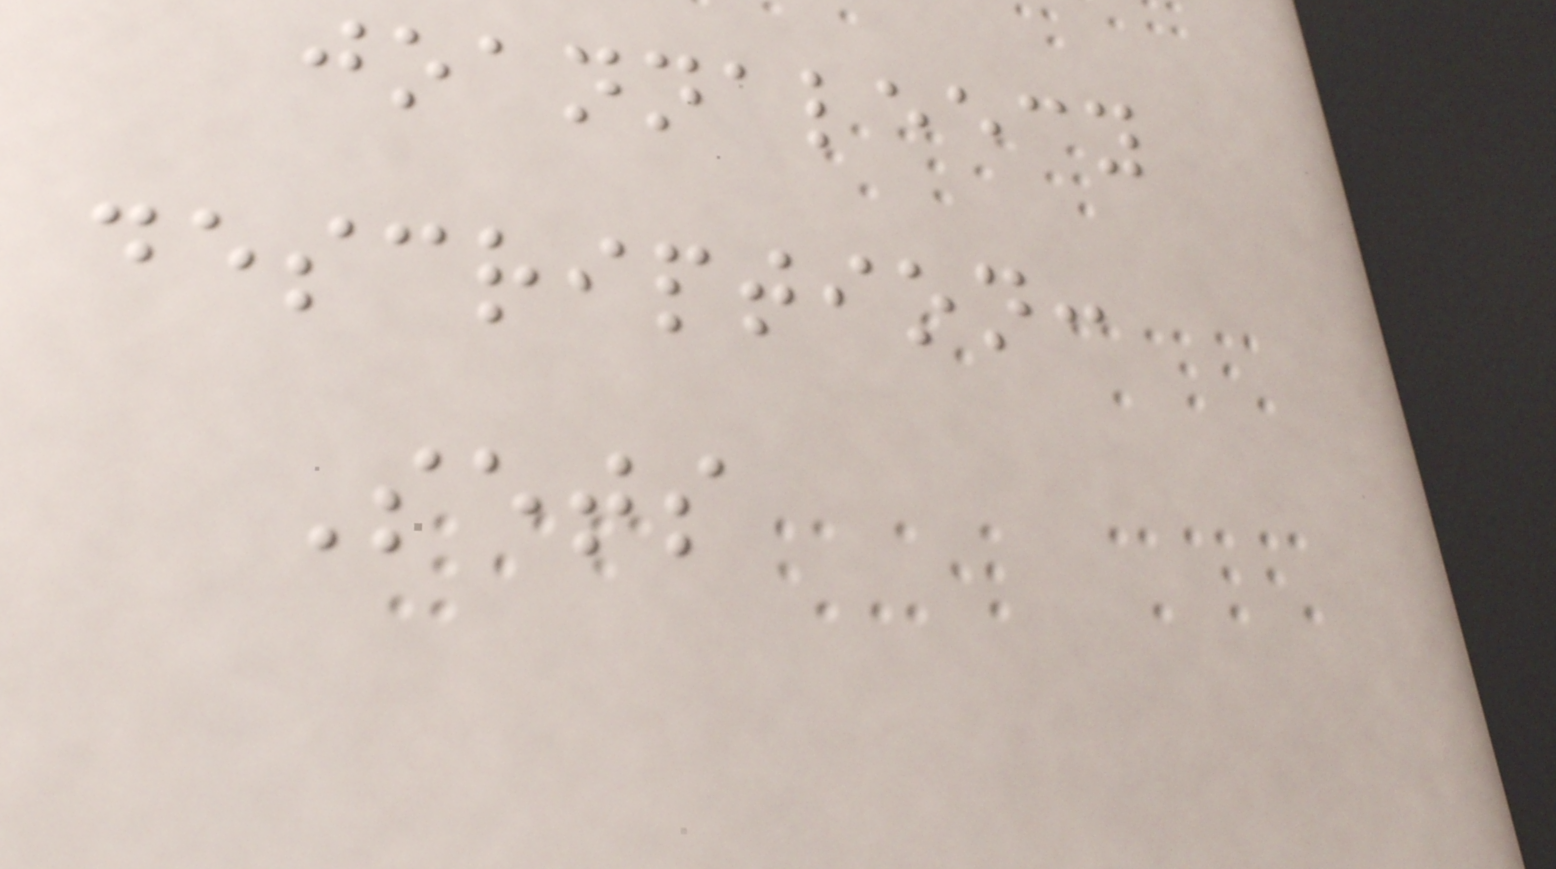joannaleecy
description:
Sets
